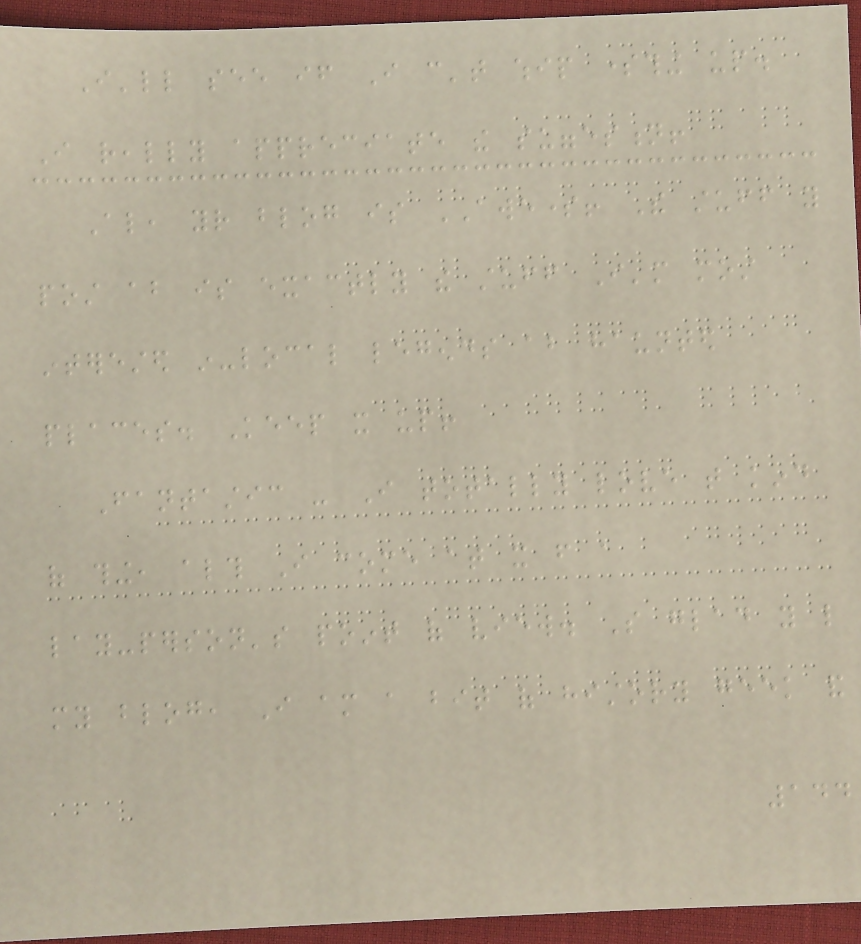I'll see if I can't whip something up.
I really appreciate the suggestion!
Also, your blog is AWESOME! The stuff you
post about is exactly the stuff I'm most
interested in-local legends about haunted
places. Keep it up!
Fantastic - I totally love that kind
of thing, although I come at it from a
lay-person's point of view. So glad you like
my blog, I am a bit of history geek and
144
